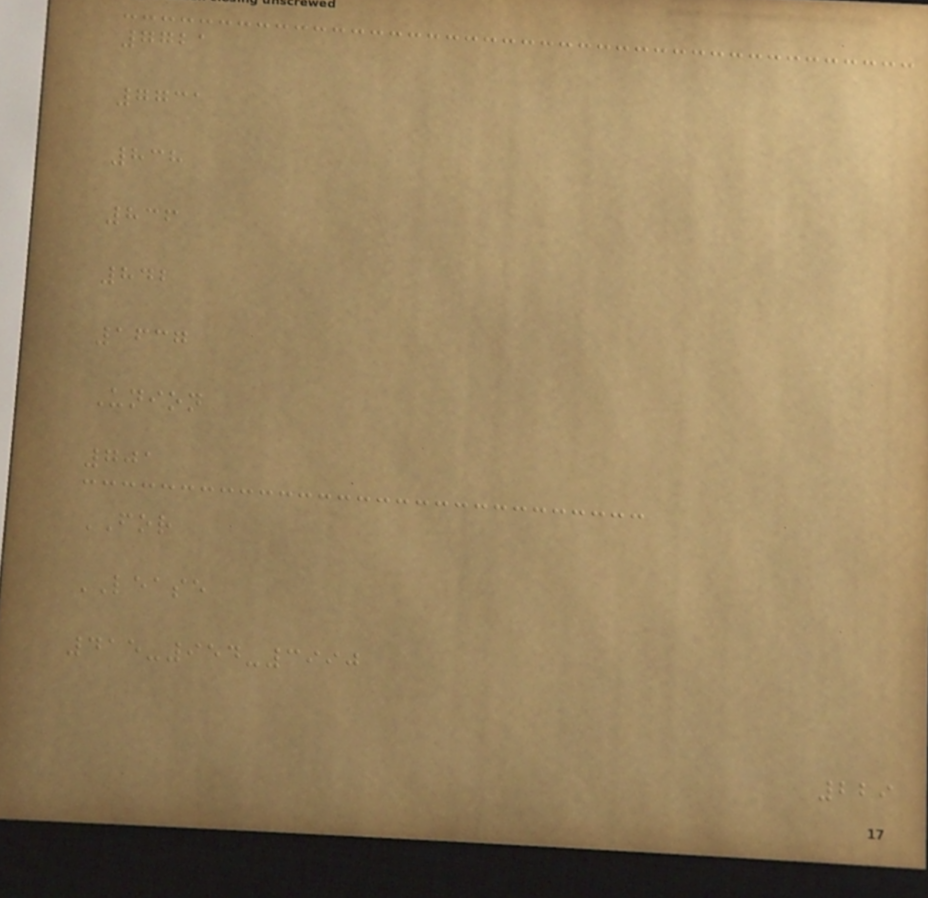7721
7731
838
836
842
1637
Union
701
FOR
LEASE
415-954-3990
229
